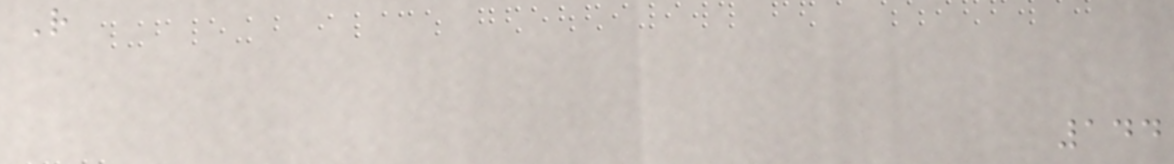R
144
